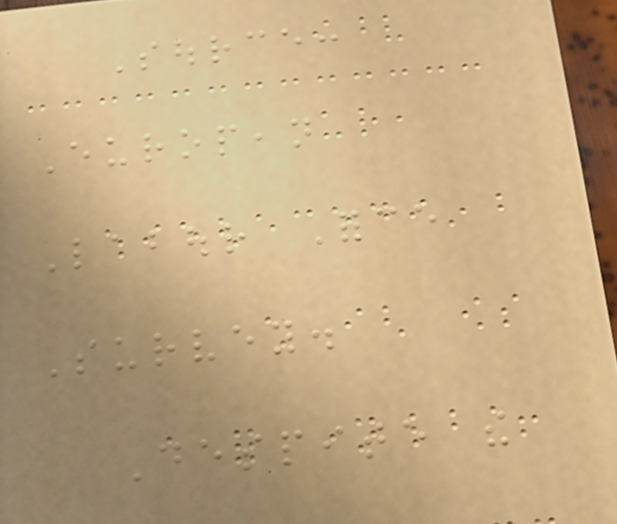Source:
European
Labour Force
Survey.
Despite the
